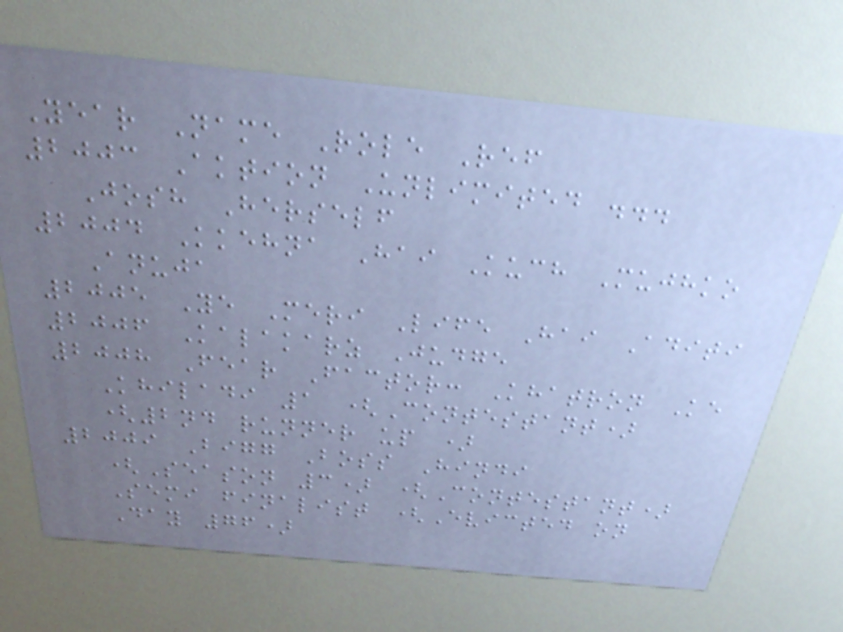Year Name Role Ref
2003 Aktion Unlimited ...
Josh Herself
2004 Kkehna Hai Kuch Mujhko
Anuja
2005 Ye Meri Life Hai Aditi
2006 Kalakarz Judge
2008 Fear Factor: Khatron Ke
Khiladi 1 (Contestant)
(2nd runner up )
2009 Bigg Boss Hindi
(Season 3) (Contestant)
Semi finalist (Evicted on
Day 76)
